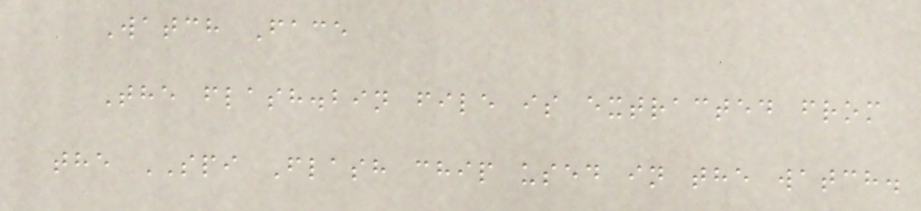Watch Face
The flash.bin file is extracted from
the SPI Flash chip used in the watch.
